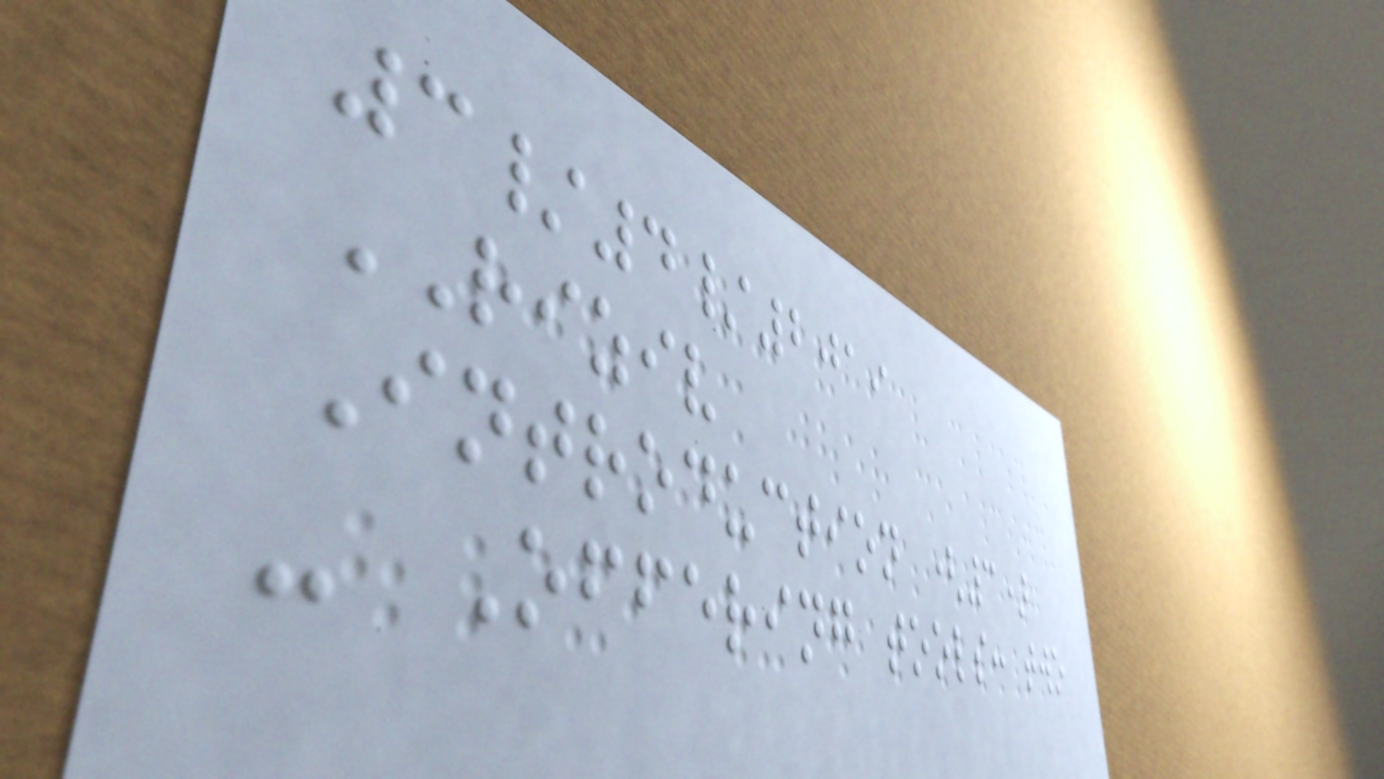3/4/2019
RIZIV
Introduction (3)
- Offering tools: two
